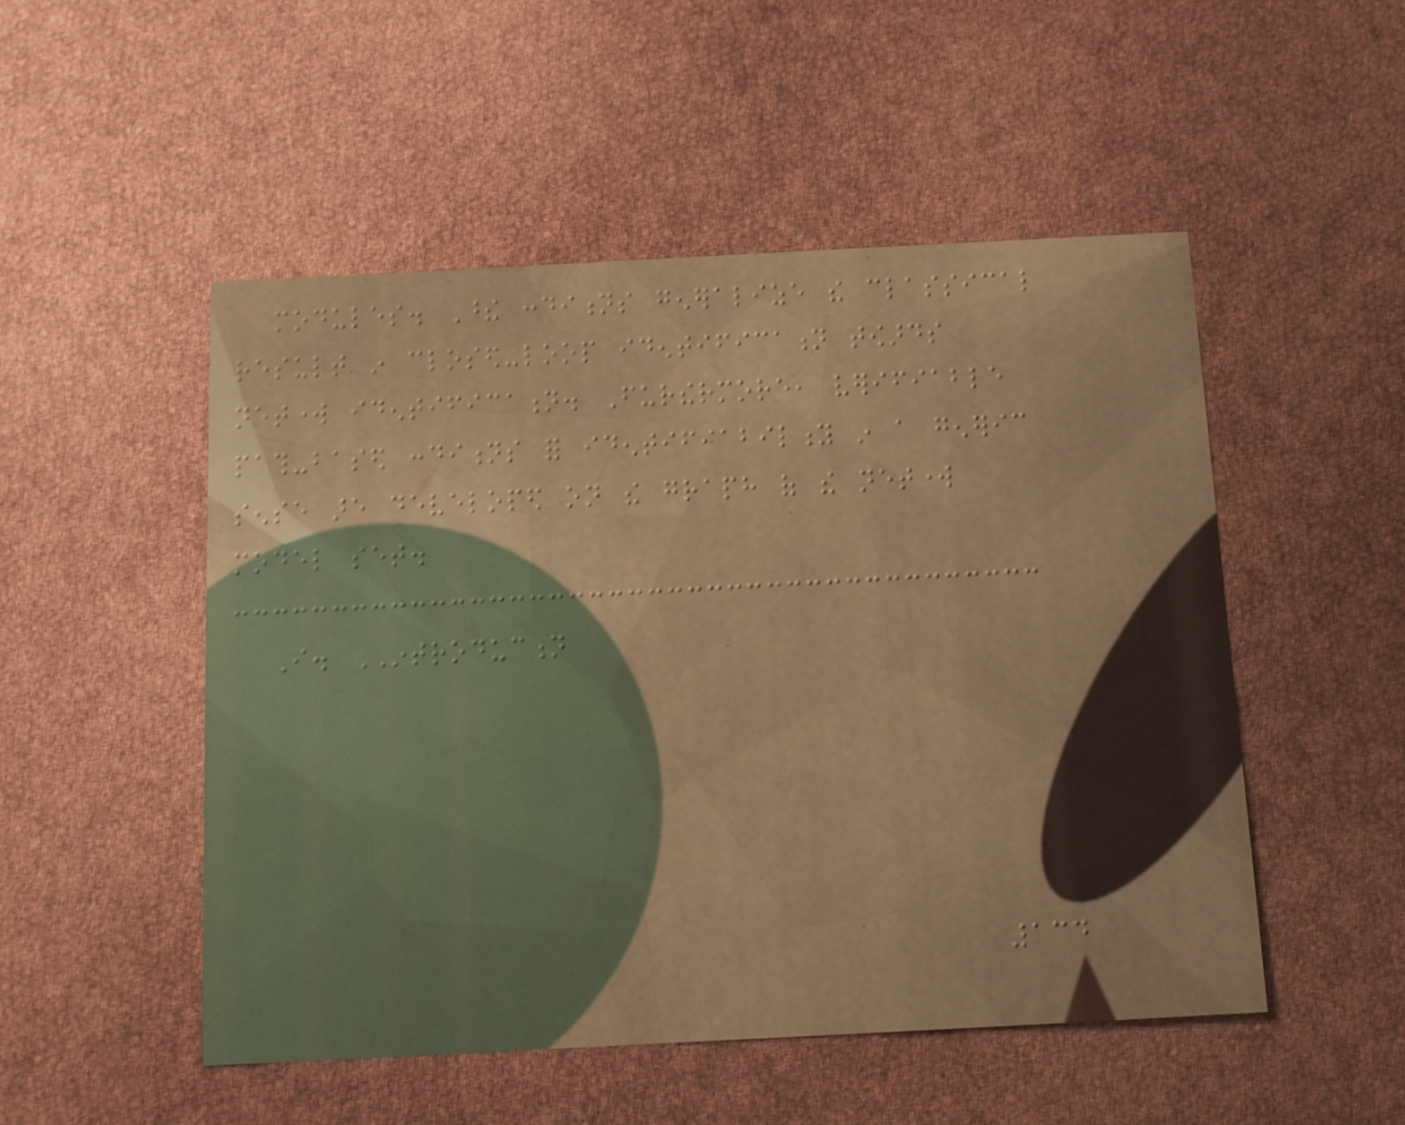modules. These conditions generalize the classical
result in closed-loop identification towards
network identification. Furthermore, verifiable
path-based conditions for identifiability in a generic
sense are developed on the graph of the network
model set.
I. INTRODUCTION
134
